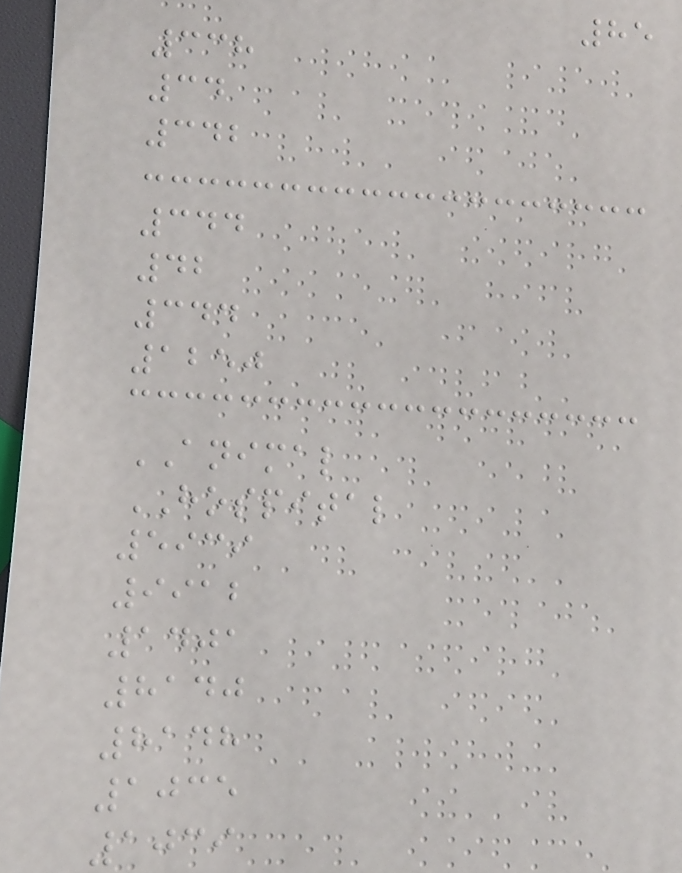85
338
34
342
344
42
344
1250
ANIMAL
HOSPITAL
5939
9912
1401
8140
8148
1035
1039
